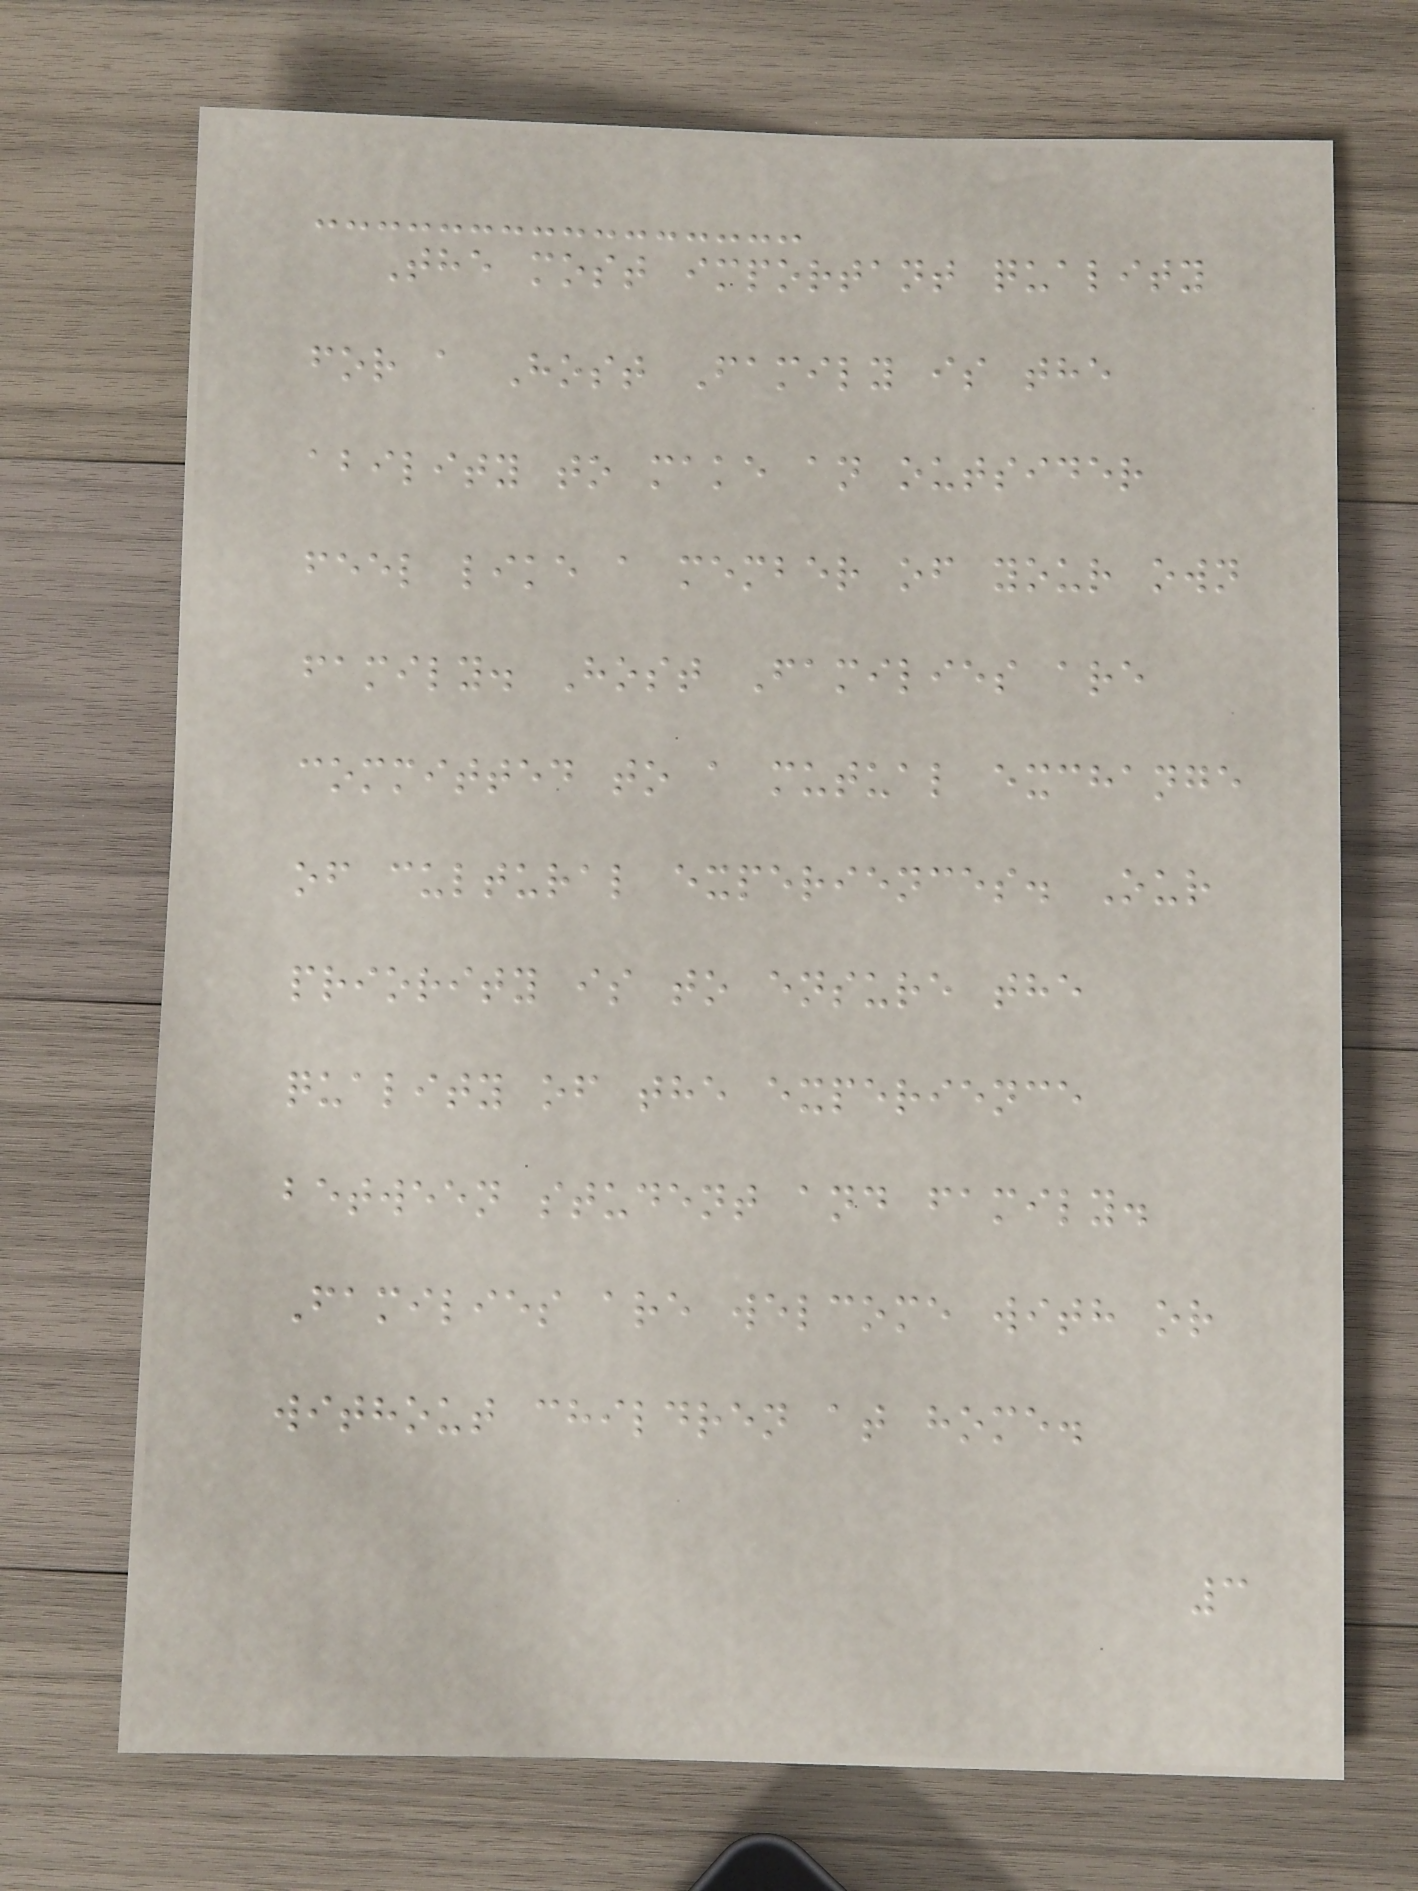The most important quality
for a Host Family is the
ability to make an outsider
feel like a member of your own
family. Host Families are
committed to a mutual exchange
of cultural experiences. Our
priority is to ensure the
quality of the experience
between student and family.
Families are welcome with or
without children at home.
3
